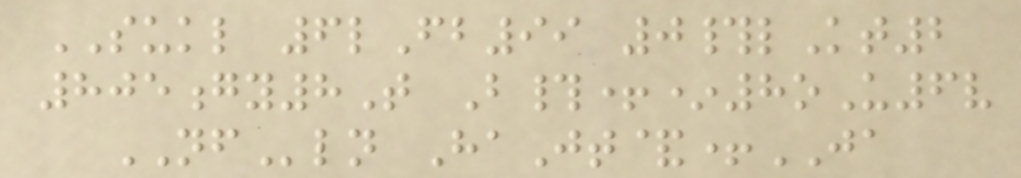SUKL 6lFb99 0#lKt2
805gy8T B#+*8oU6v
NFln HaJt&+JA
